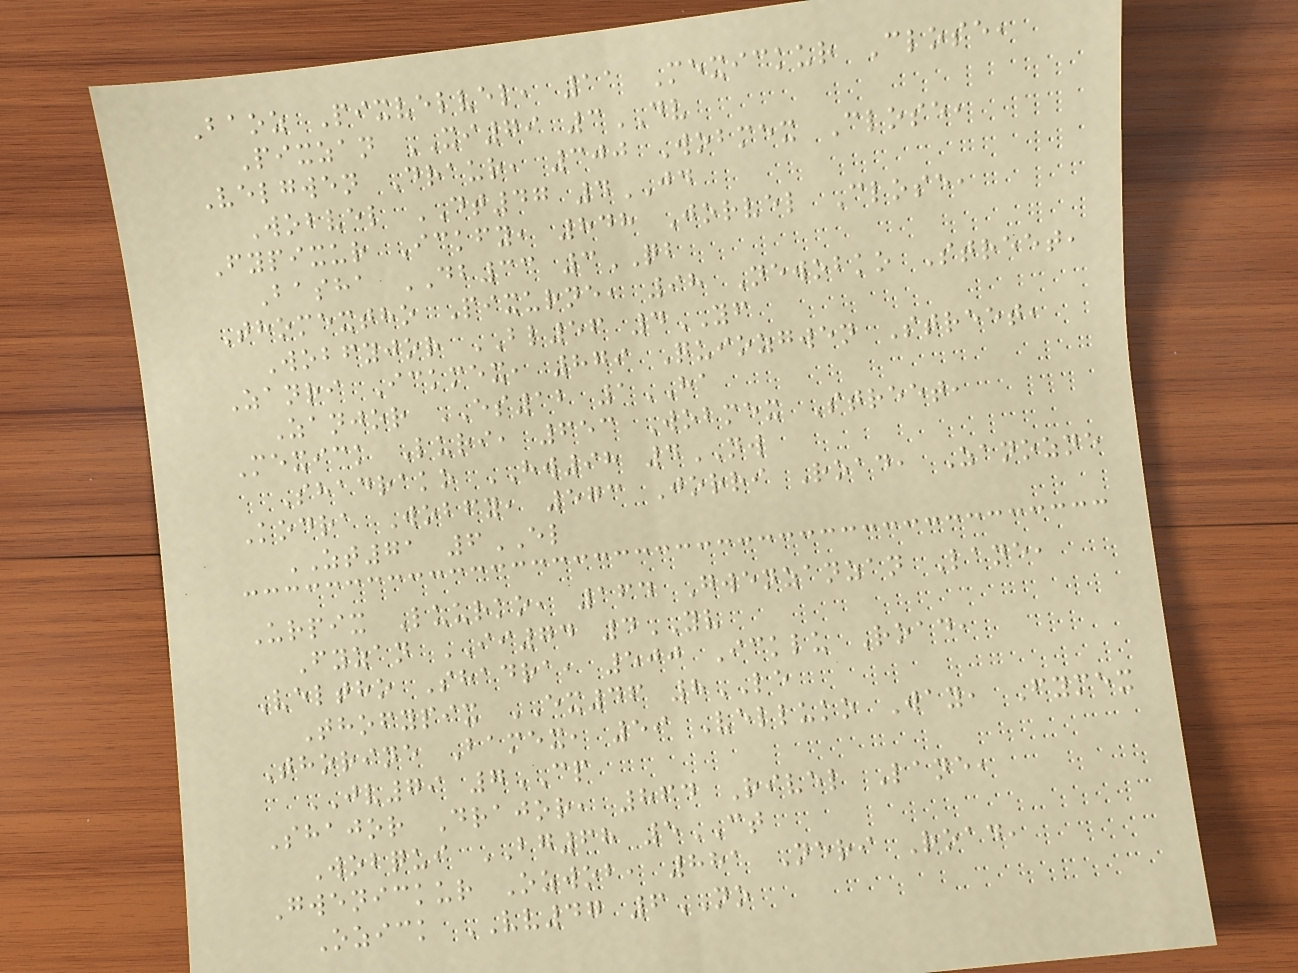Baoz Pixvelvel, 11 Mexickur Close,
Pixzan XI79 3DV
Velgwen Draur, 300 Wobmex Close,
Wobvel DT47 4JD
Fypixur Ickfy, 848 Jorvel Close,
Basha DB33 3QB
Thomextho Pixurne, 98 Newobko Street,
Wobfyjor BL56 4YF
Zanri Ickmex, 879 Quiozgwen Street,
Zanjor ES12 1HA
Mexick Luri, 653 Wobmex Street,
Shadrako HW98 4NW
Kodra Wobfy, 573 Jorri Road, Zanozne
ZT71 6EL
Urpix Luurko, 164 Gwenzanzan Lane,
Fyzan II74 4YV
Veltho Shadra, 500 Icklu Road,
Thofypix EX46 8LE
Thorine Bamex, 59 Velluko Way, Fymex
JV79 7CP
Shajor Drajor, 864 Rivel Lane,
Wobqui BG68 5CT
Gwenickur Ozwob, 881 Neri Road,
Ozick VV47 6NO
